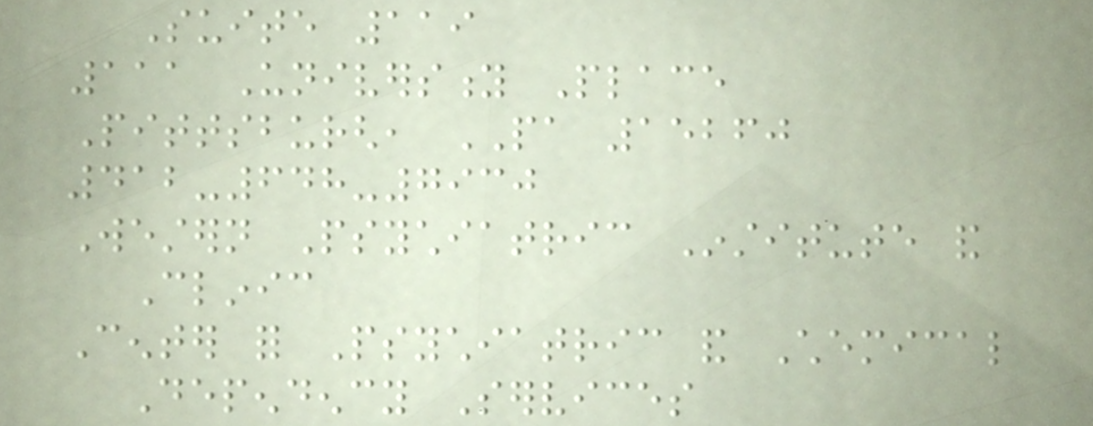Suite 119
111 University Place
Pittsburgh, PA 15260
412-648-7930
Western Psychiatric Institute and
Clinic
Center for Psychiatric and Chemical
Dependency Services
